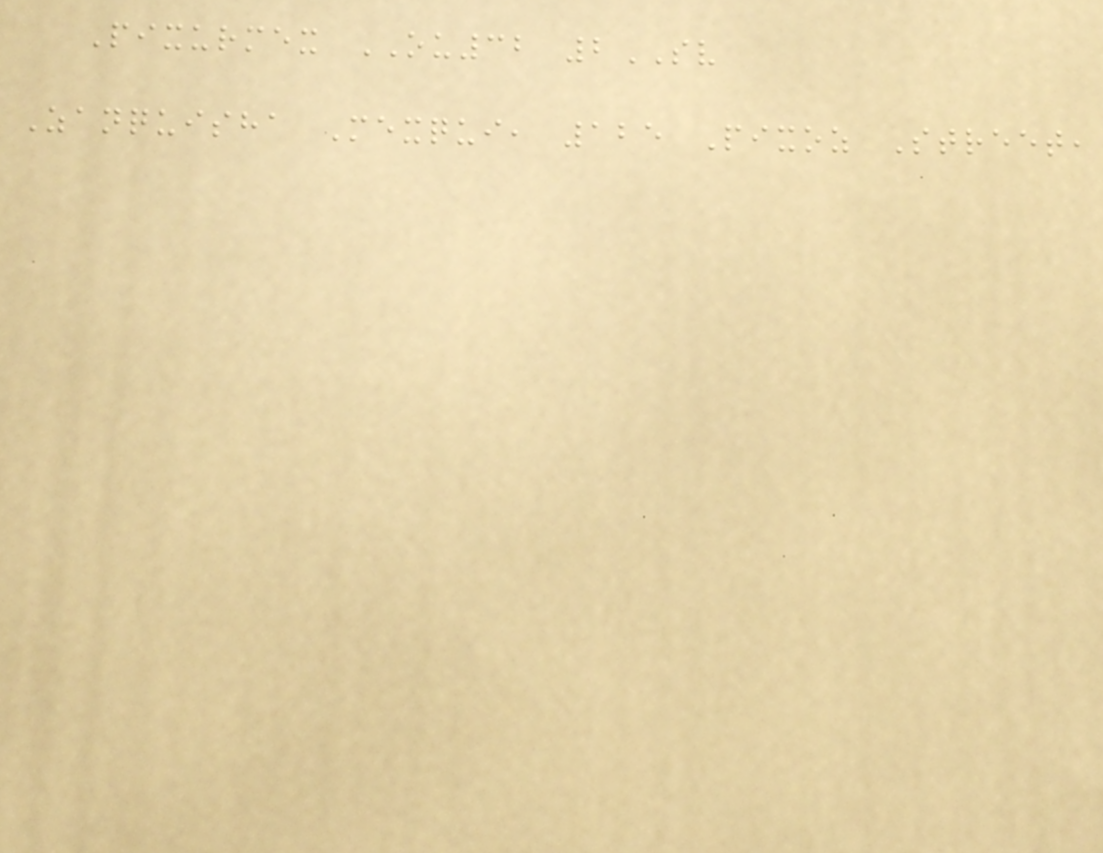Pixurmex OU32 2SV
Zanquisha Mexqui, 125 Pixoz Street,
